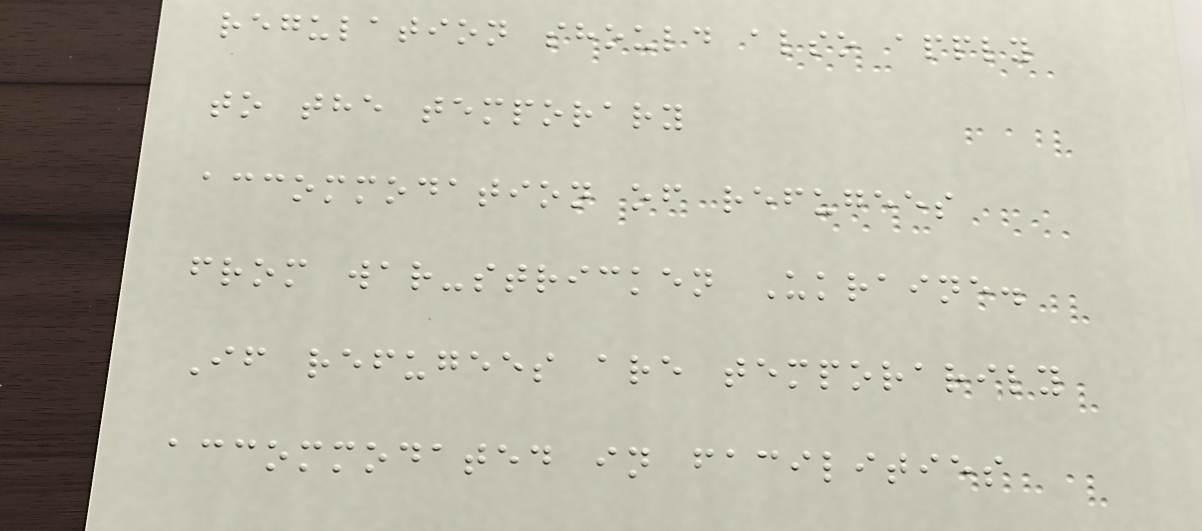regulation should also apply
to the temporary
accommodation of refugees
from war-stricken Ukraine.
If refugees are temporarily
accommodated in facilities
